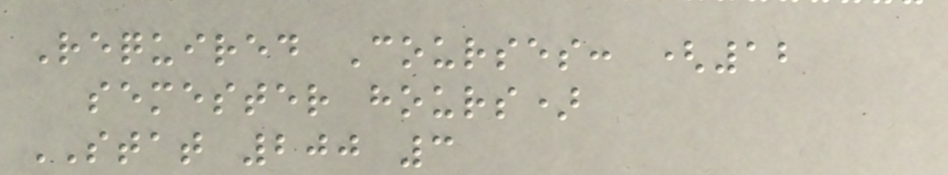Required Courses: (12
semester hours)
STAT 200 3
